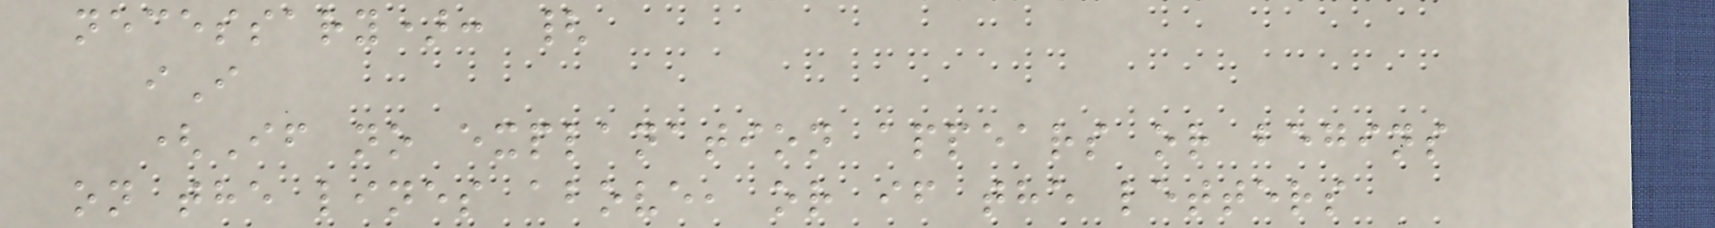necessary): {
iI
(If no explanation appears or begins
on the lines above, or if the letters
